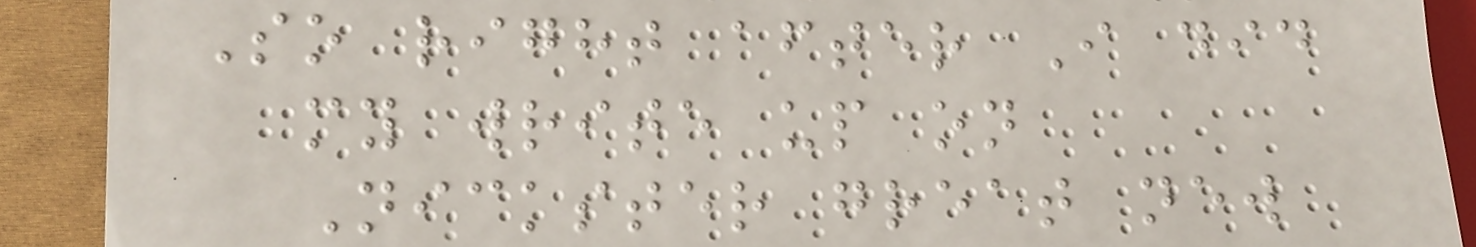So right after I did
my write up on
Nickster great new
